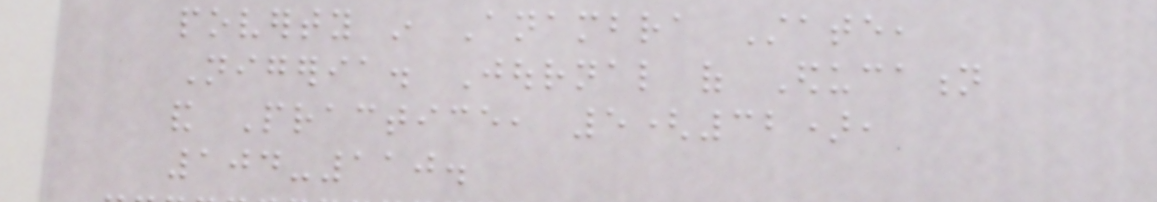poverty in Anambra State,
Nigeria. Journal of Education
and Practice, 5(32),
104-110.
